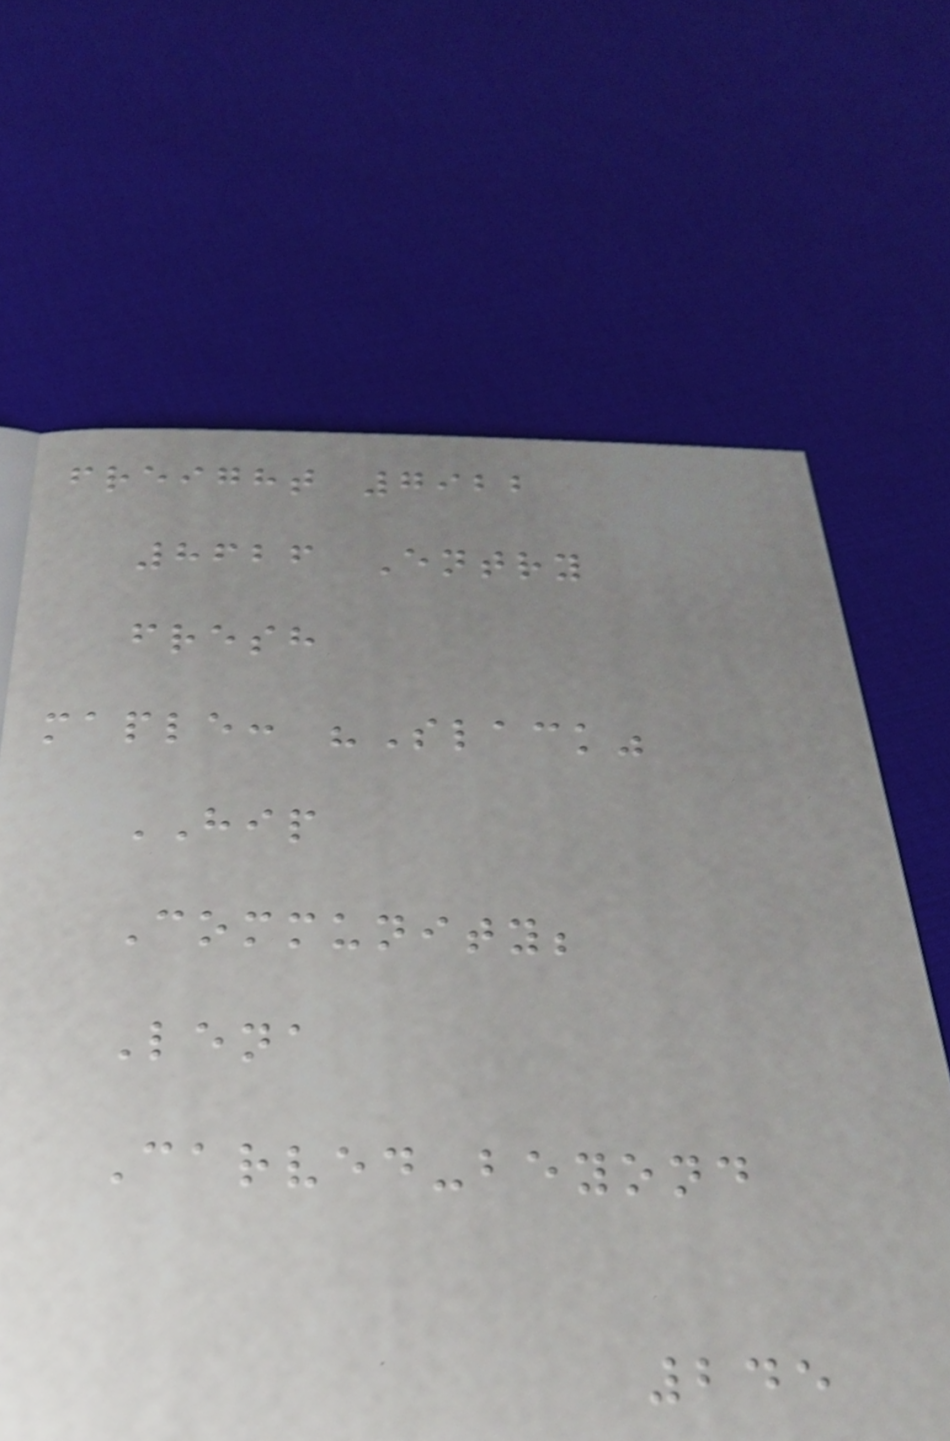freight 7922
8626 Entry
fresh
maple: "Slack"
HIP
Community;
Lena
Carved-beyond
245
